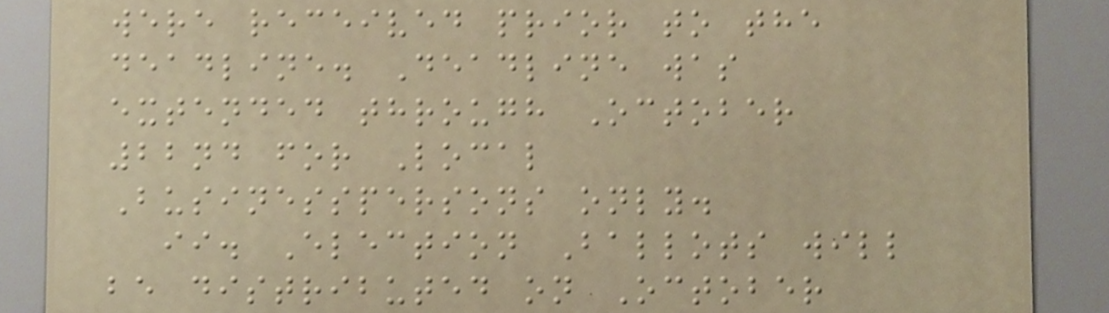were received prior to the
deadline. Deadline was
extended through October
22nd for Local
Businesspersons only.
ii. Election Ballots will
be distributed on October
